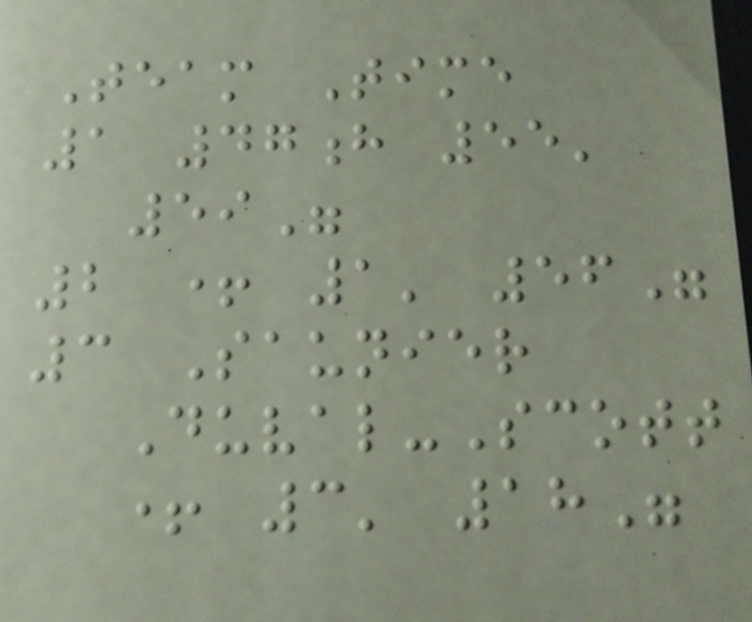Team Time
1 47h 55'
59"
2 + 1' 56"
3 Saunier
Duval-Scott
+ 3' 18"
